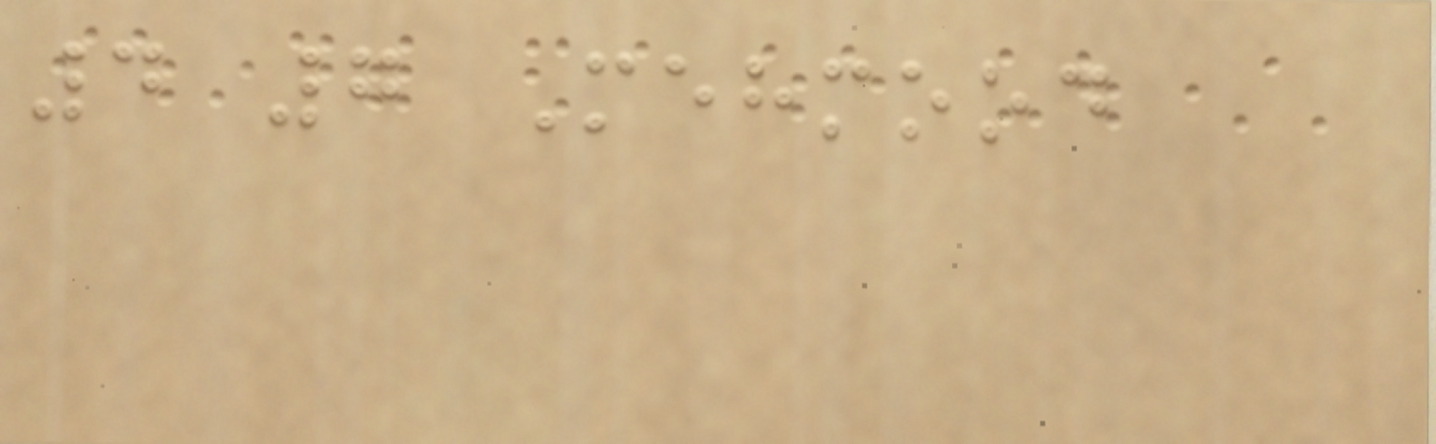4 7 Mehmood
